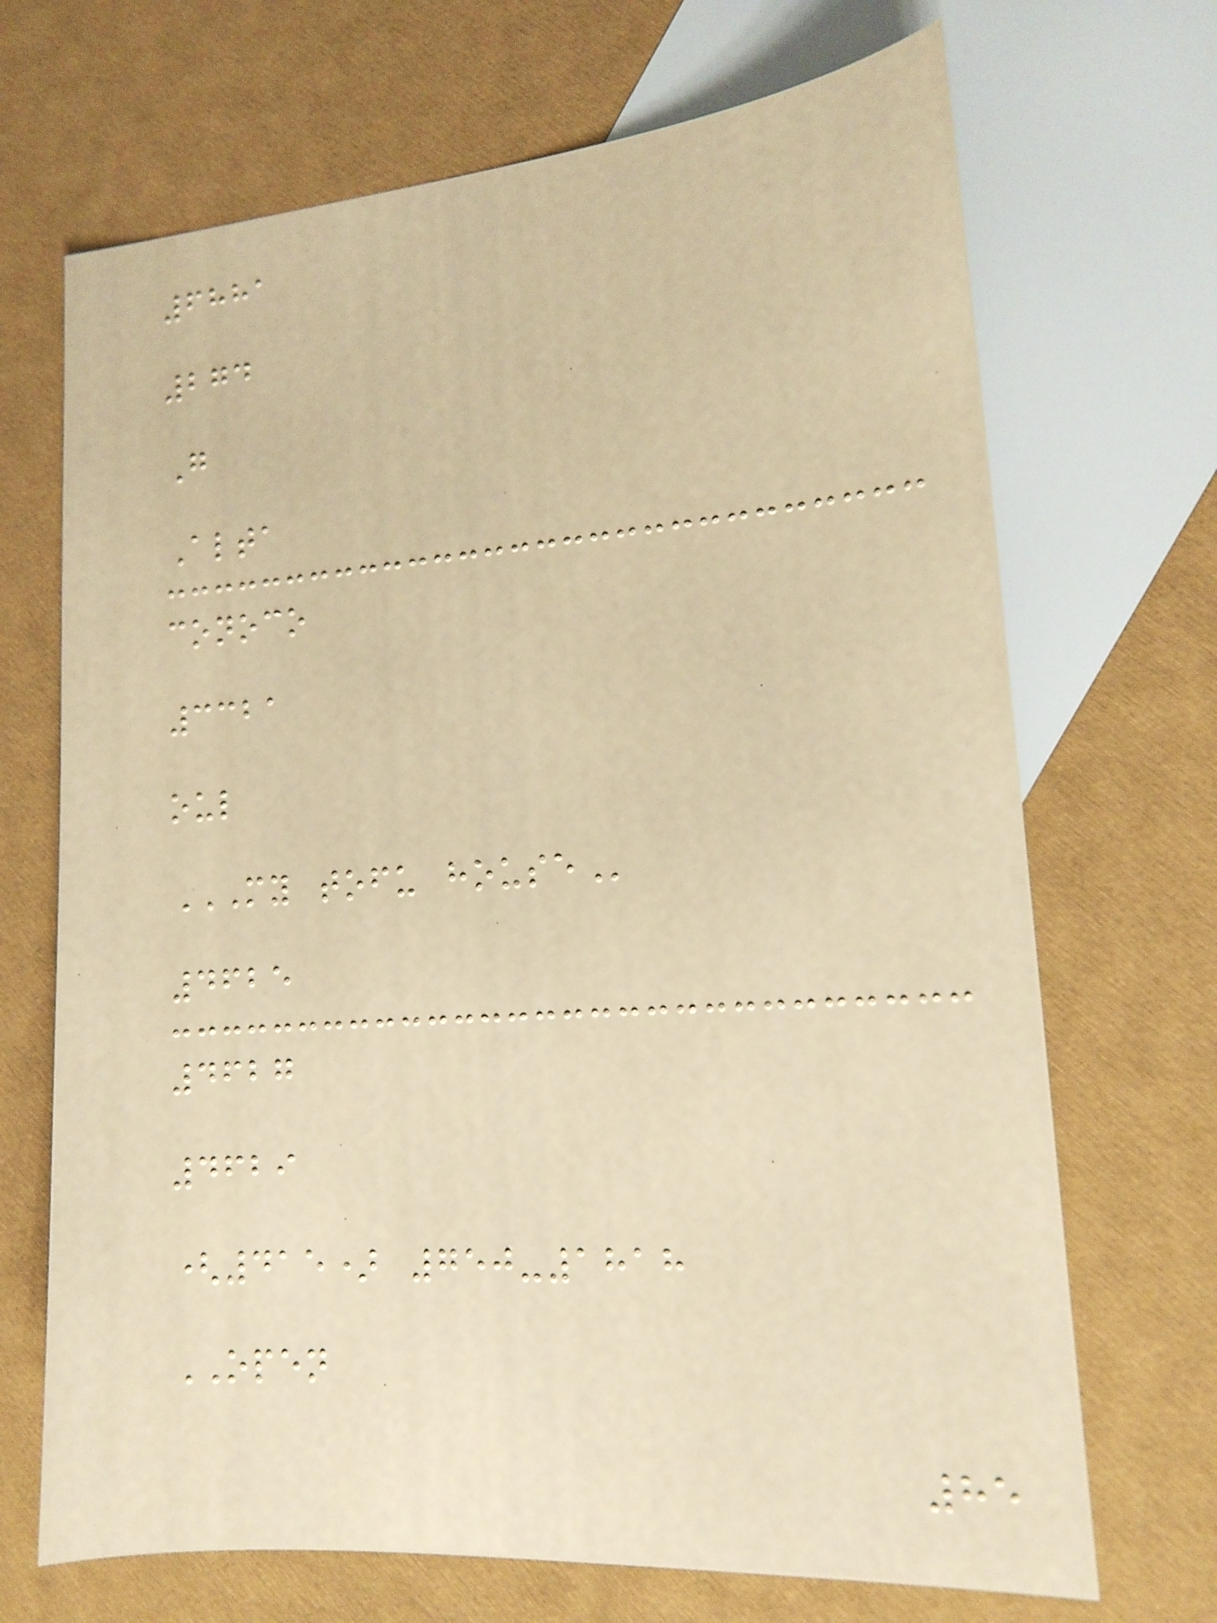6881
274
G
Alta
conoco
3321
oul
MY TOFU HOUSE
4625
4627
4629
(415) 750-1818
OPEN
85
